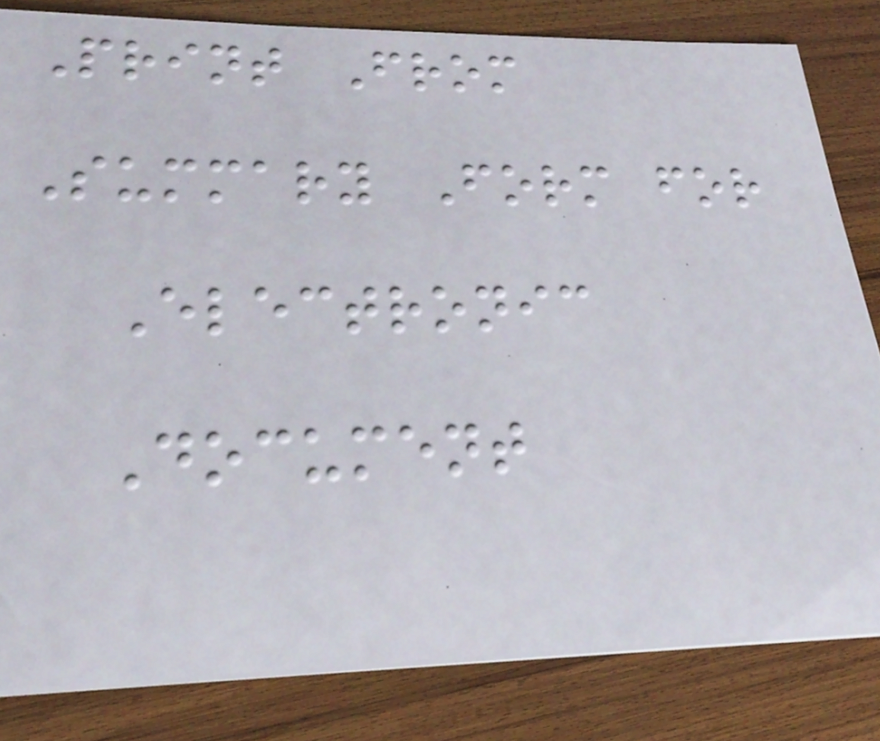Print From
Summary Form for
Electronic
Document
